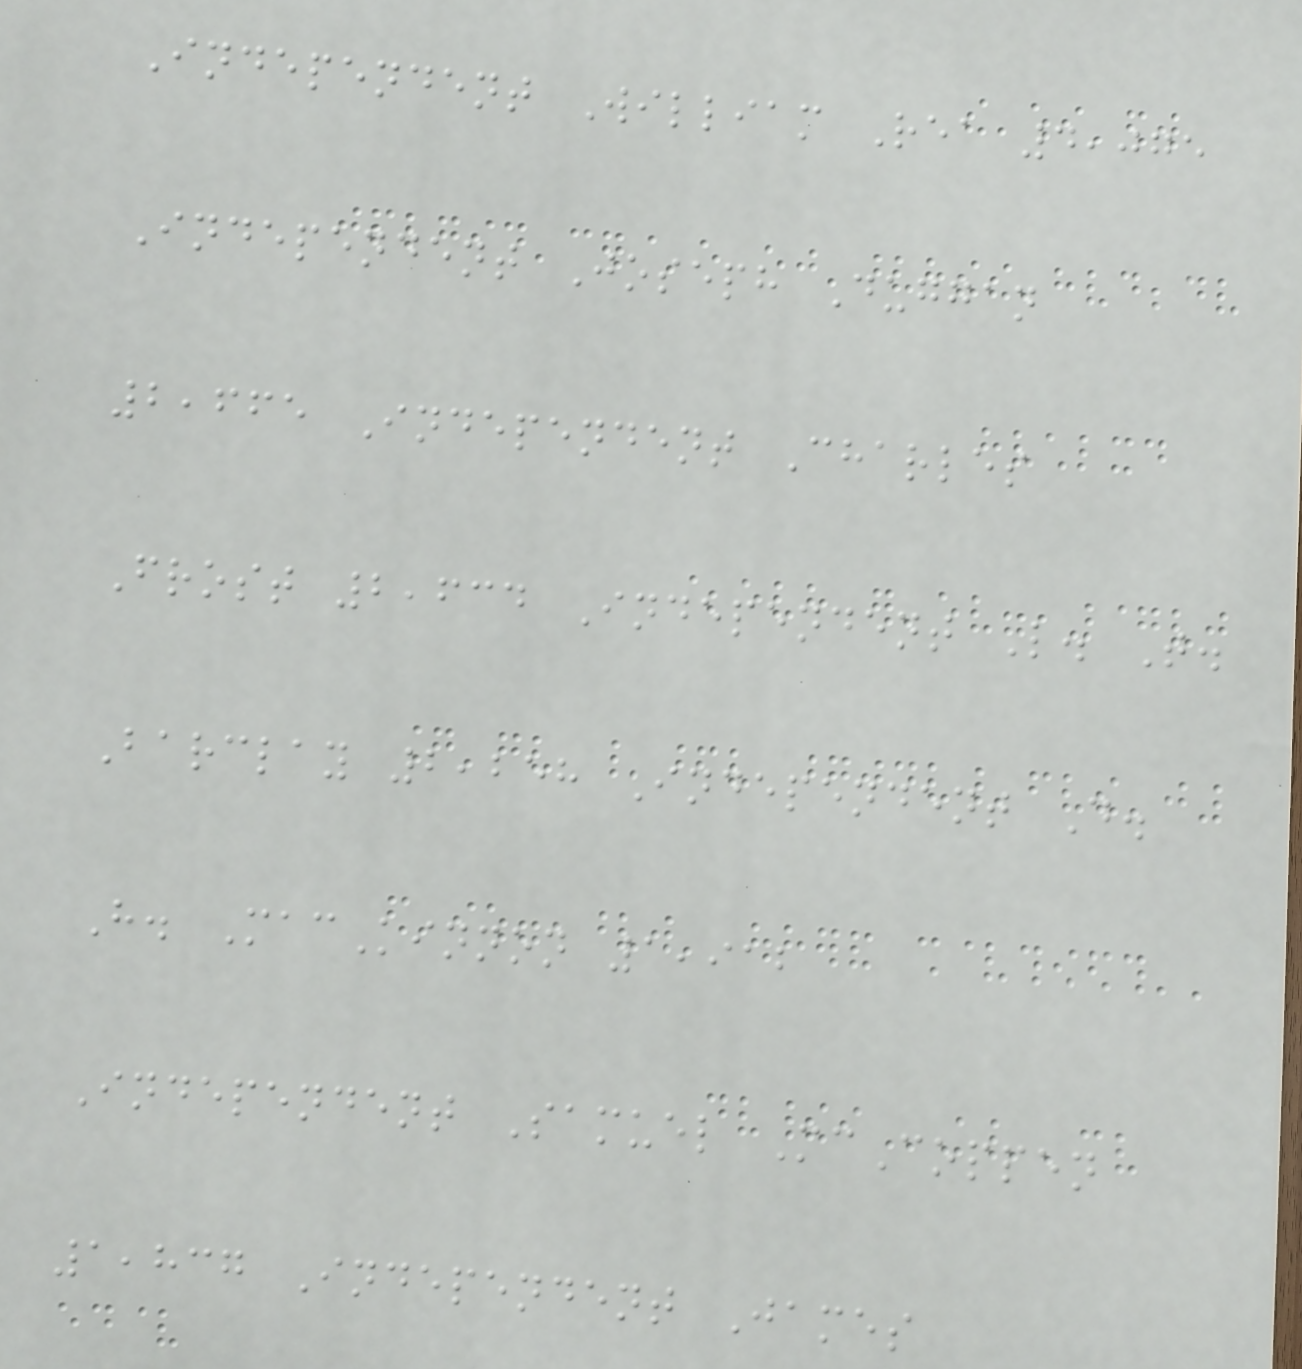Independent William Rea 4,075
Independent Joseph Duggan
2,665 Independent Charles
Frost 2,634 Independent L. T.
Barclay 2,258 Independent D.
H. MacKinnon 1,912
Independent Samuel McCoppen
1,837 Independent James
